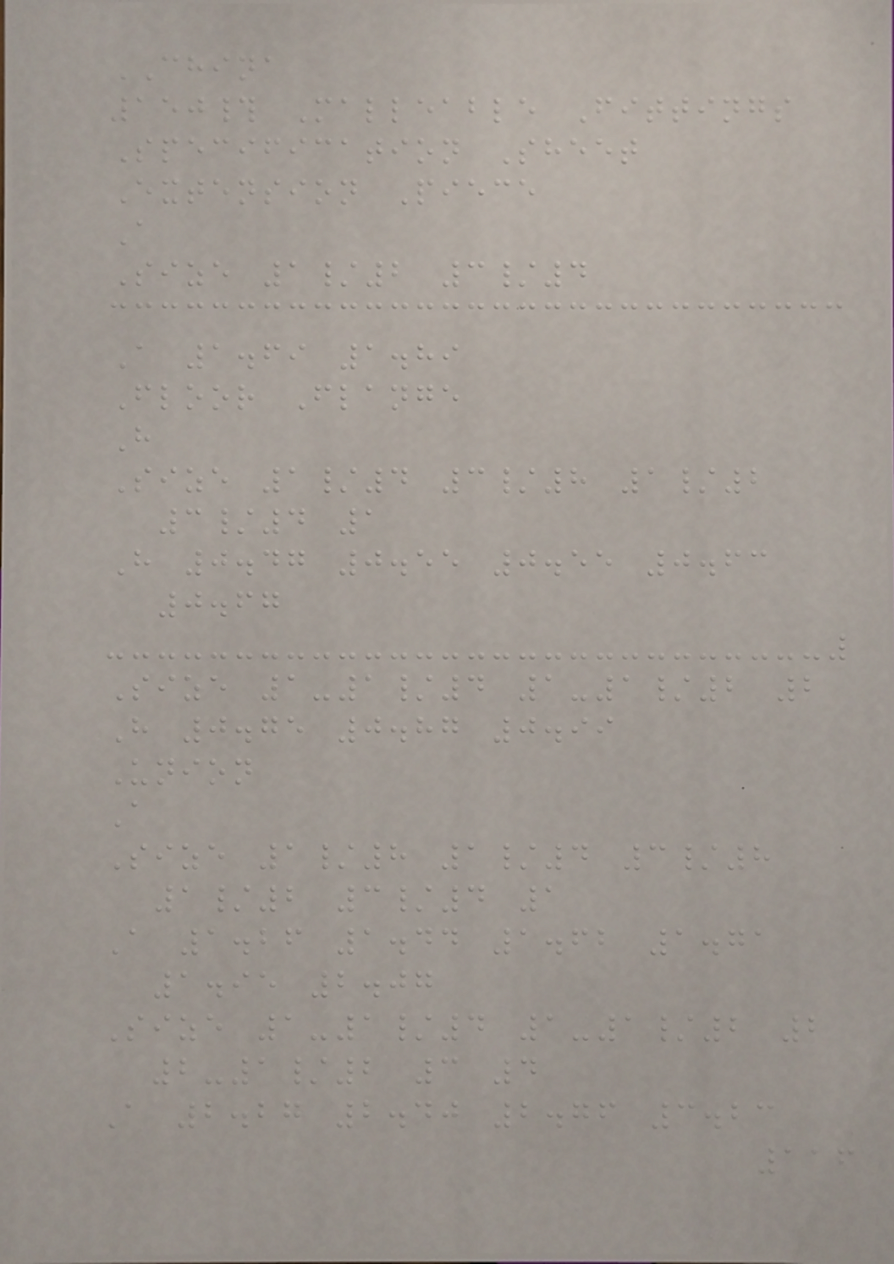CHINA
150# Malleable Fittings
Specification Sheet
Extension Piece
A
Size 1/2 3/4
A 1.69 1.89
Floor Flange
H
Size 1/4 3/8 1/2
3/4 1
H 0.47 0.55 0.55 0.63
0.67
Size 1-1/4 1-1/2 2
H 0.75 0.87 0.99
Union
A
Size 1/8 1/4 3/8
1/2 3/4 1
A 1.26 1.44 1.62 1.71
1.95 2.07
Size 1-1/4 1-1/2 2
2-1/2 3 4
A 2.27 2.40 2.76 3.23
116
